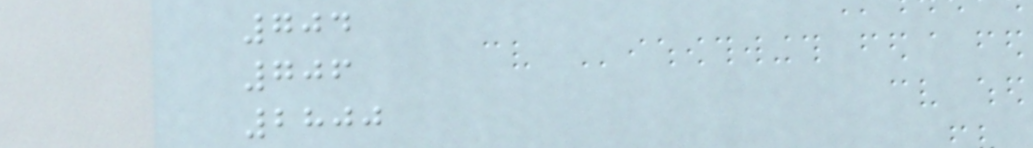704
706
2800
